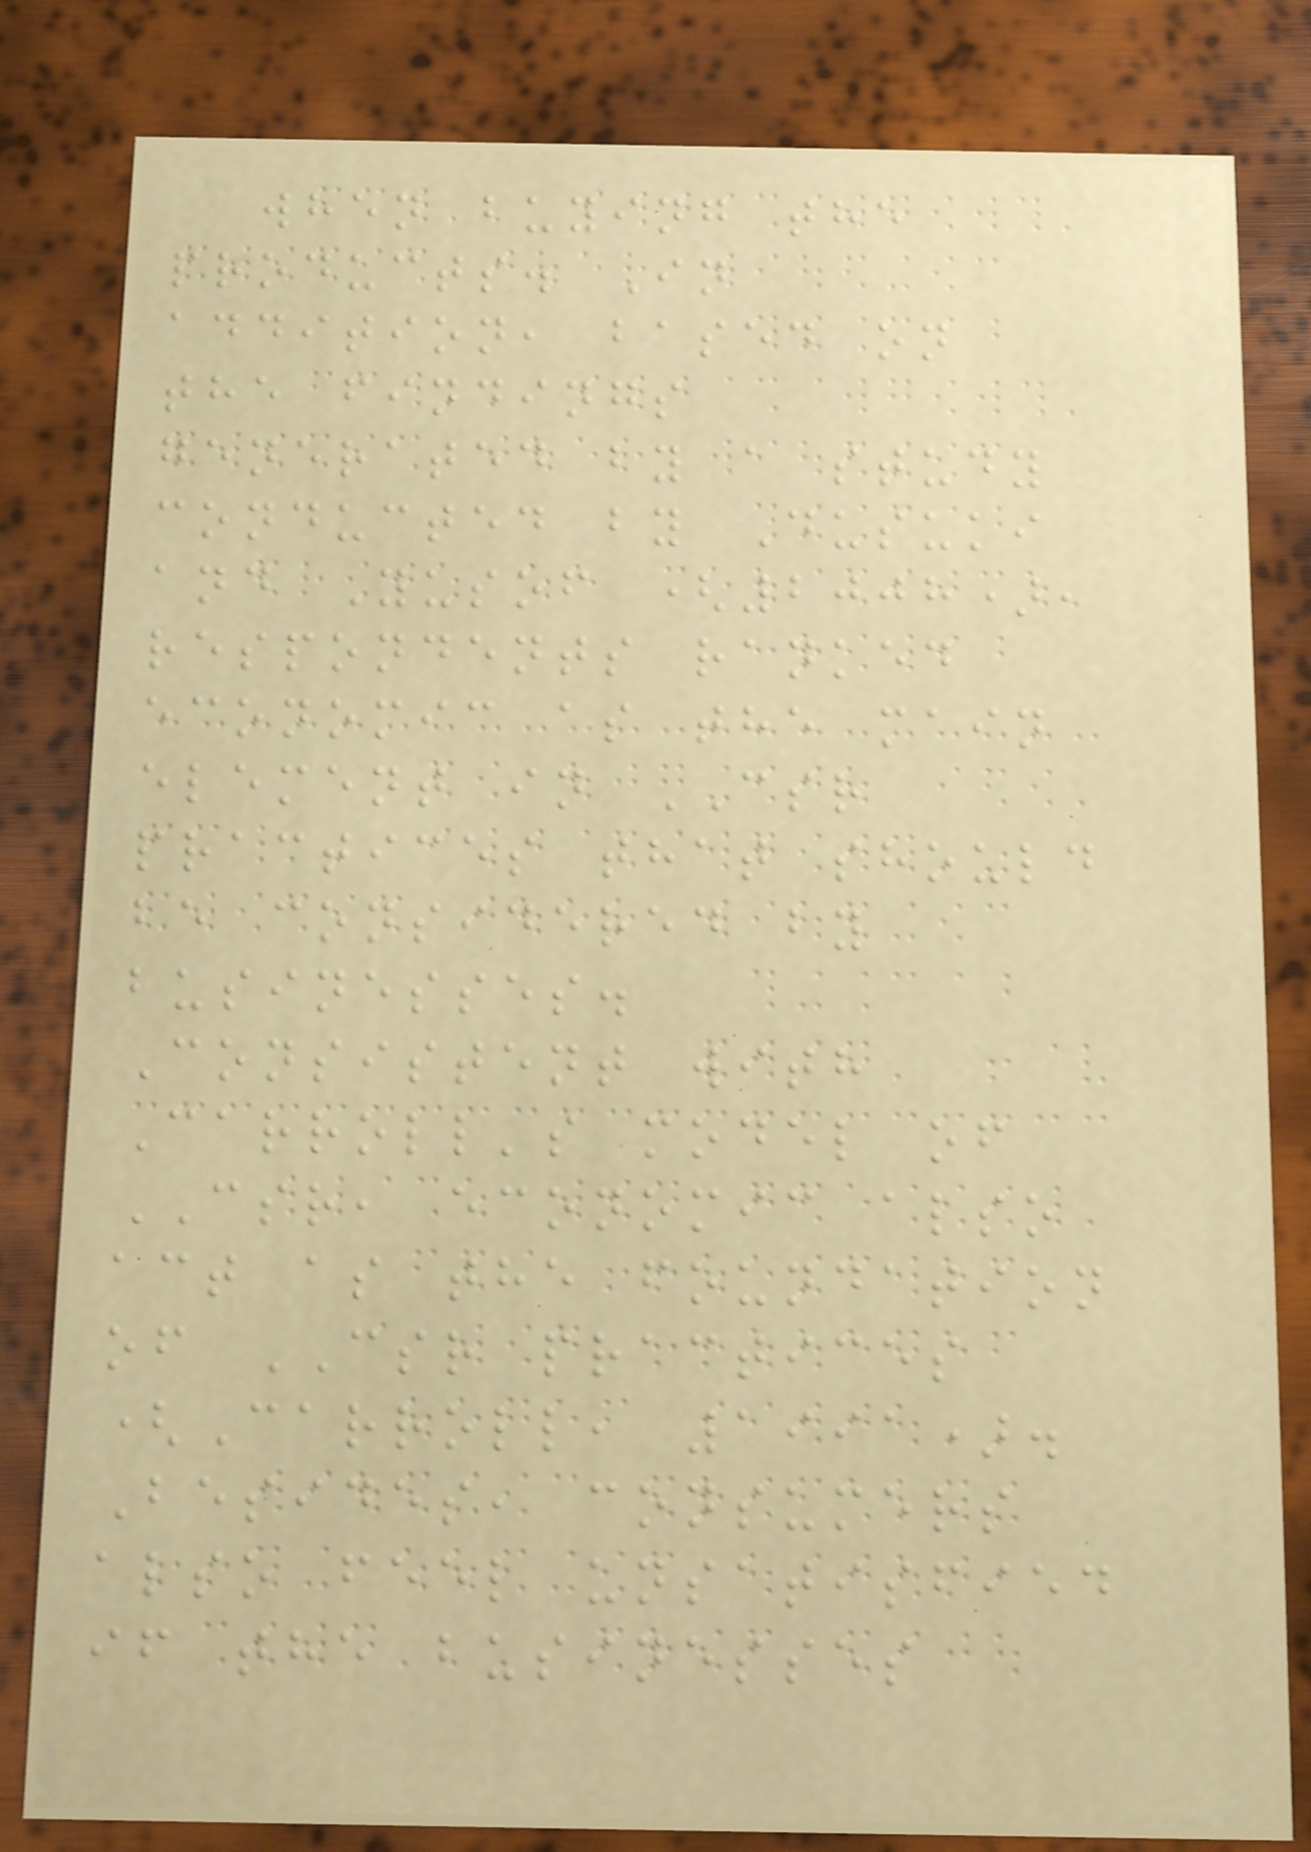when buying the
products. In
addition, based on
the findings
generated by a study
conducted by Dusuki
and Yusof (2008),
respondents ranked
economic as the main
element in CSR
practices that should
be considered by
businesses.
Consistent with
Carroll's model of
CSR, economic also
act as the foundation
of CSR practices
(Carroll, 1991).
Besides, consumers
also feel unsatisfied
if the businesses
